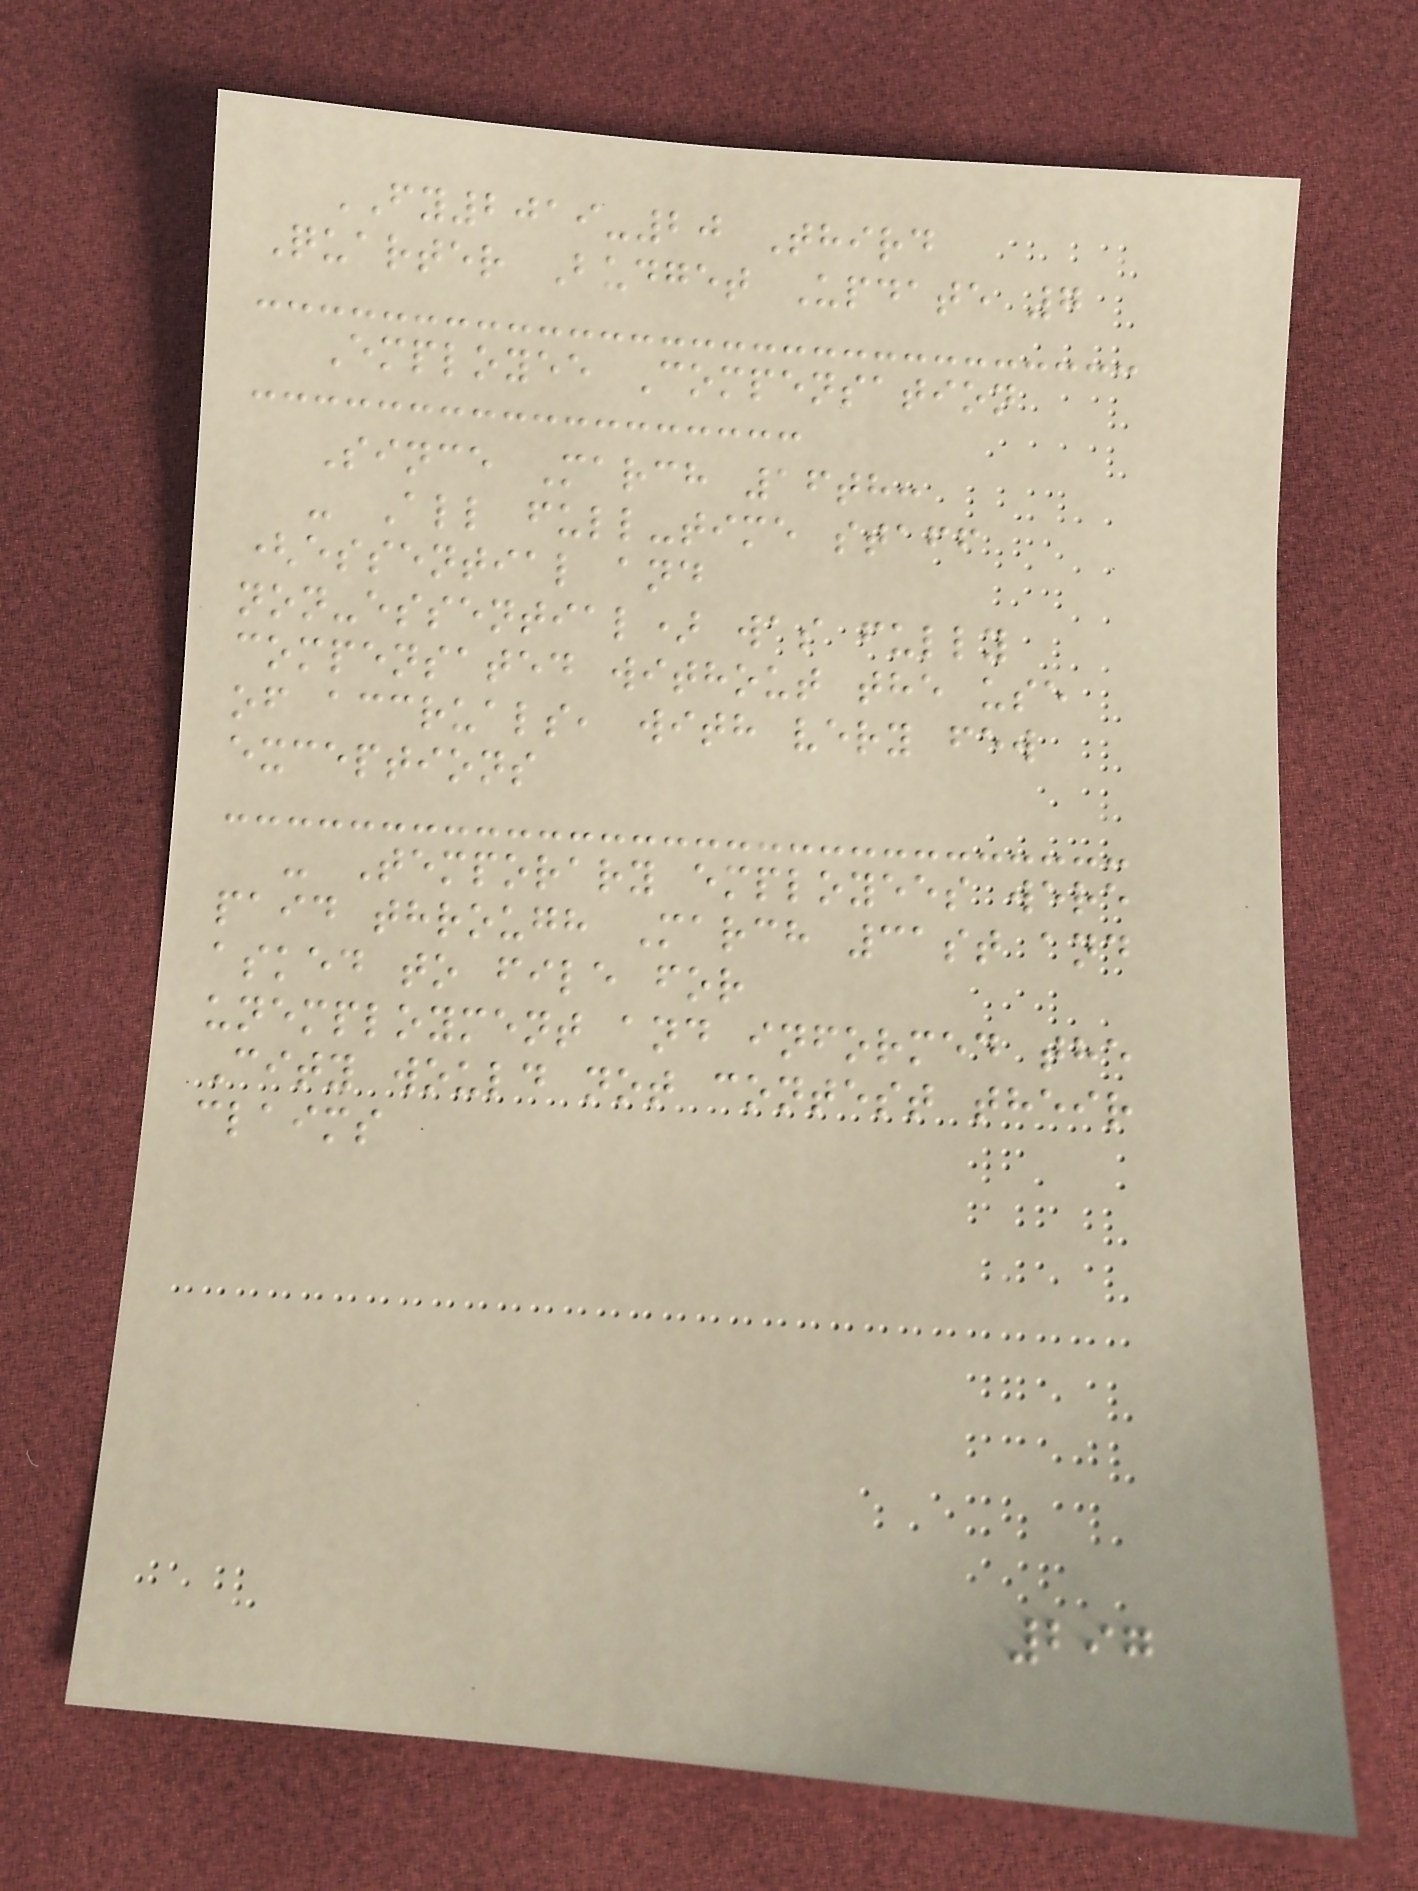FY2019-20 Third
Quarter Budget Update 7
Employee Compensation
Since March 16th:
- All full-time staff
(essential and
non-essential) was fully
compensated without the use
of accruals, with very few
exceptions
- Temporary employees were
paid through March 31st and
asked to file for
unemployment and informed the
City would not contest their
claims
297
